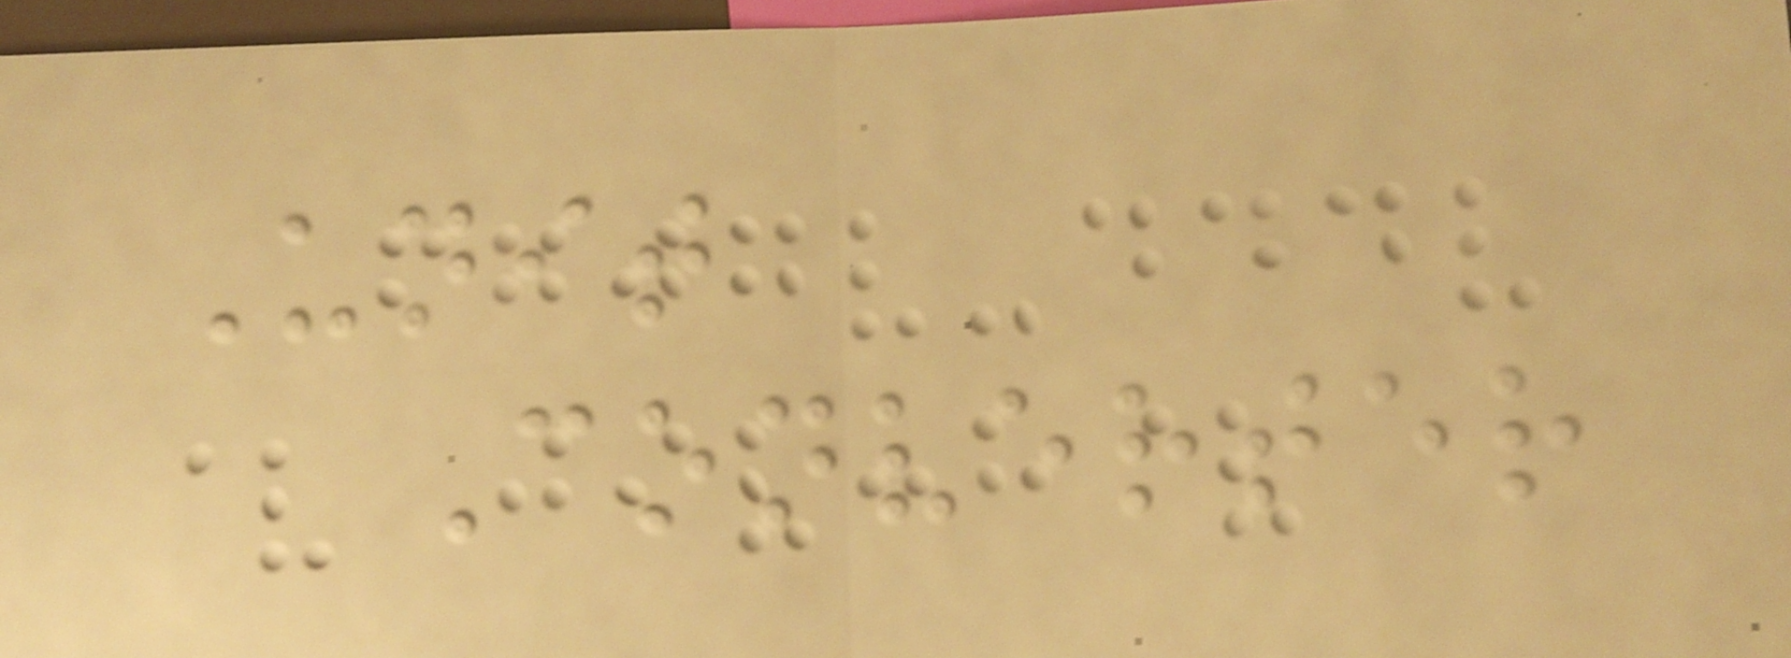Unit
Converter
